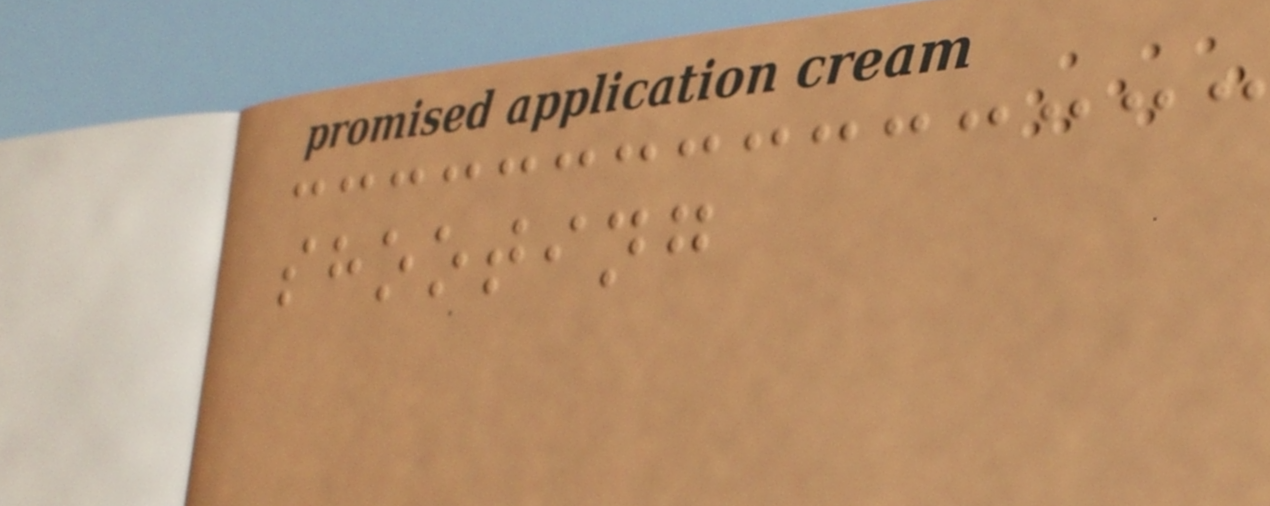shooting
